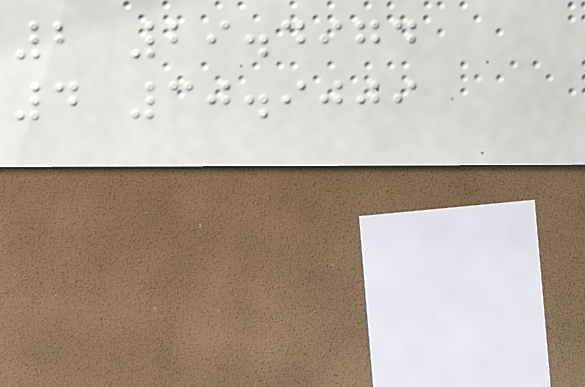2 29.4974
4 30.9009
